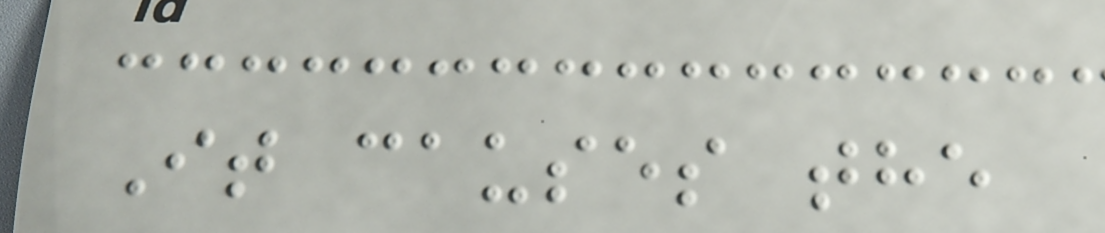It causes the
